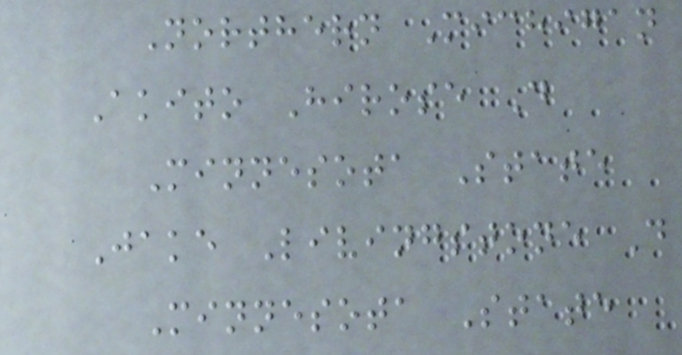Northern Michigan
Akito Hirose D
Minnesota State
Jake Livingstone D
Minnesota State
